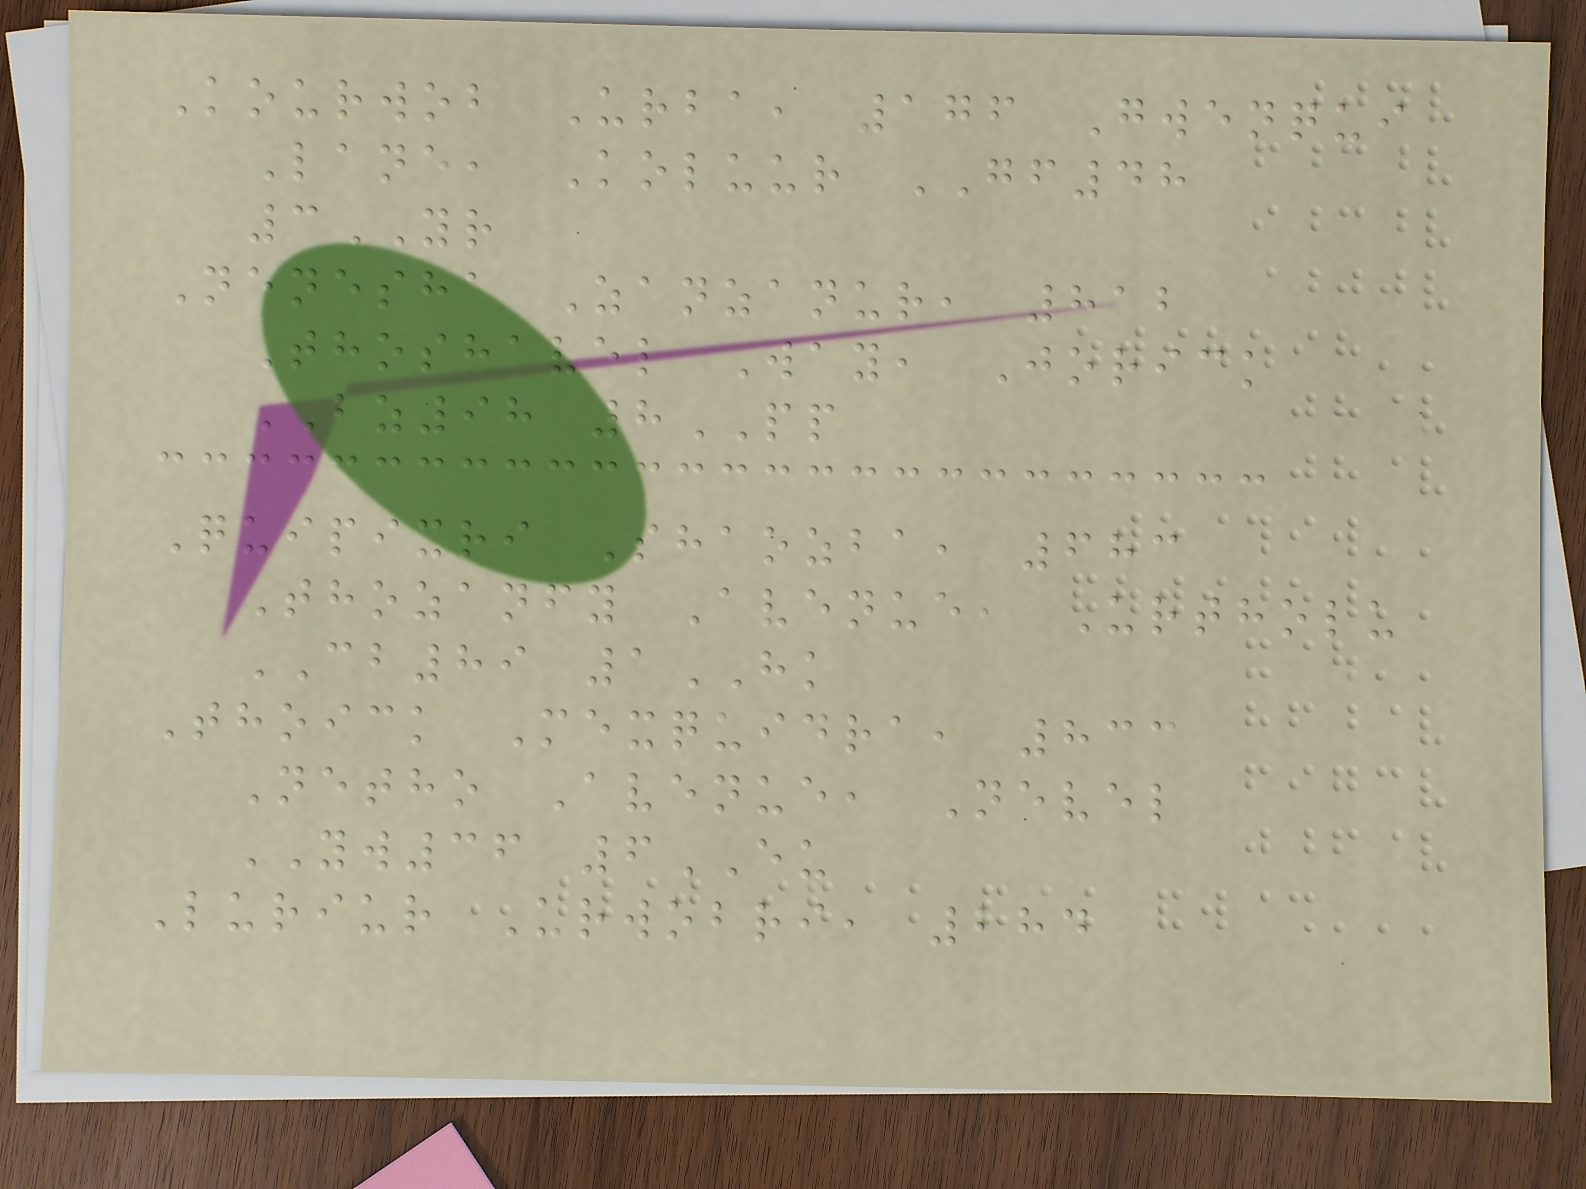Kourwob Urba, 176 Gwenqui
Lane, Koluur GF48
3YR
Nenesha Zanzanur, 812
Thoshavel Way, Jorick
BZ98 8PP
Quipixri Shaozba, 683
Thozanfy Avenue, Urtholu
CB89 1HK
Thoick Mexquidra, 833
Netho Avenue, Nevel
YW36 6EU
Luriur Urwobri, 284
